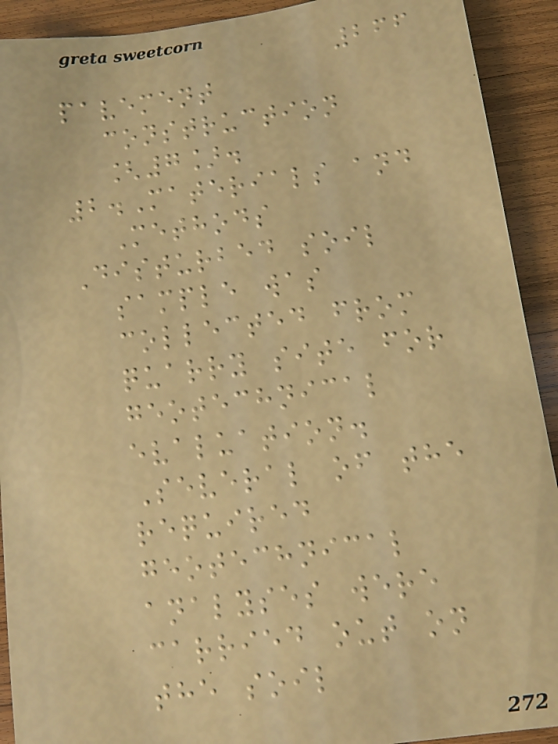266
pavement
construction
[7].
2.Materials and
Methods
Disturbed soil
sample was
collected from
quarry site for
geotechnical
evaluation.
Several of the
required
geotechnical
analyses were
carried out on
the soil
